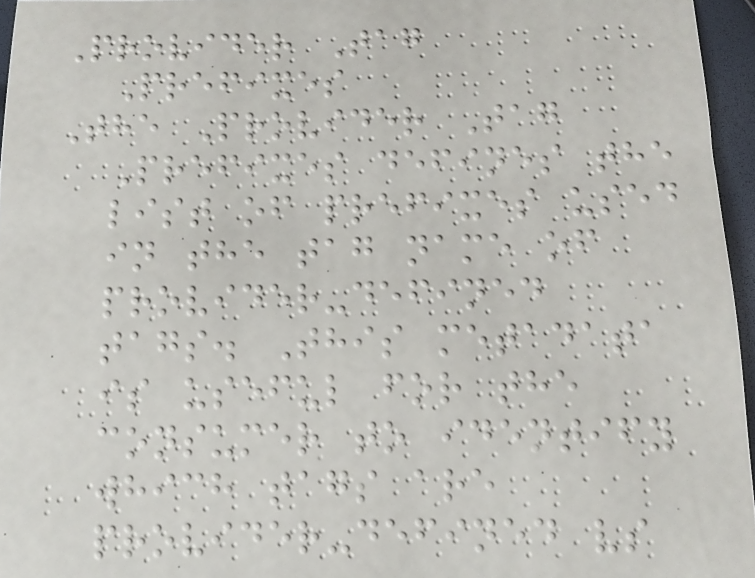Provider Tag
Prefixes
The Provider Tag
Prefixes defines the
list of prefixes used
in the tag name of
provider-defined
tags. This metadata
is useful for the
consumer to identify
which tags are
provider-defined vs
